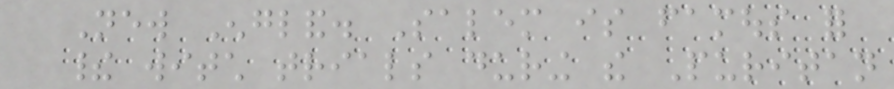New England. Salem is famous for
their witch trials during the Puritan
